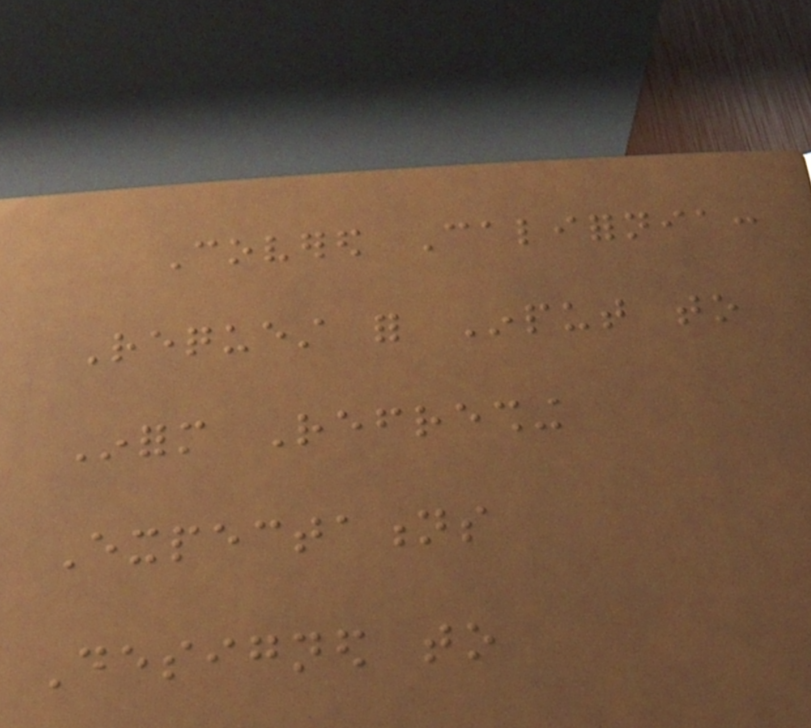Covered California:
Request for Input to
Inform Refreshing
Expectations
Designed to
